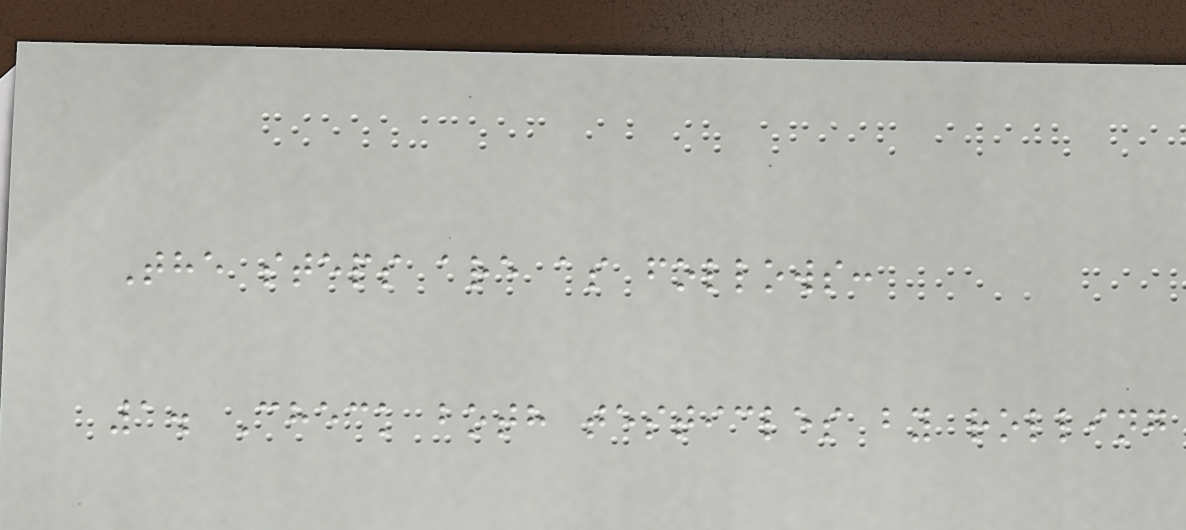The steps are as follows:
1. Check both testicles by rolling
